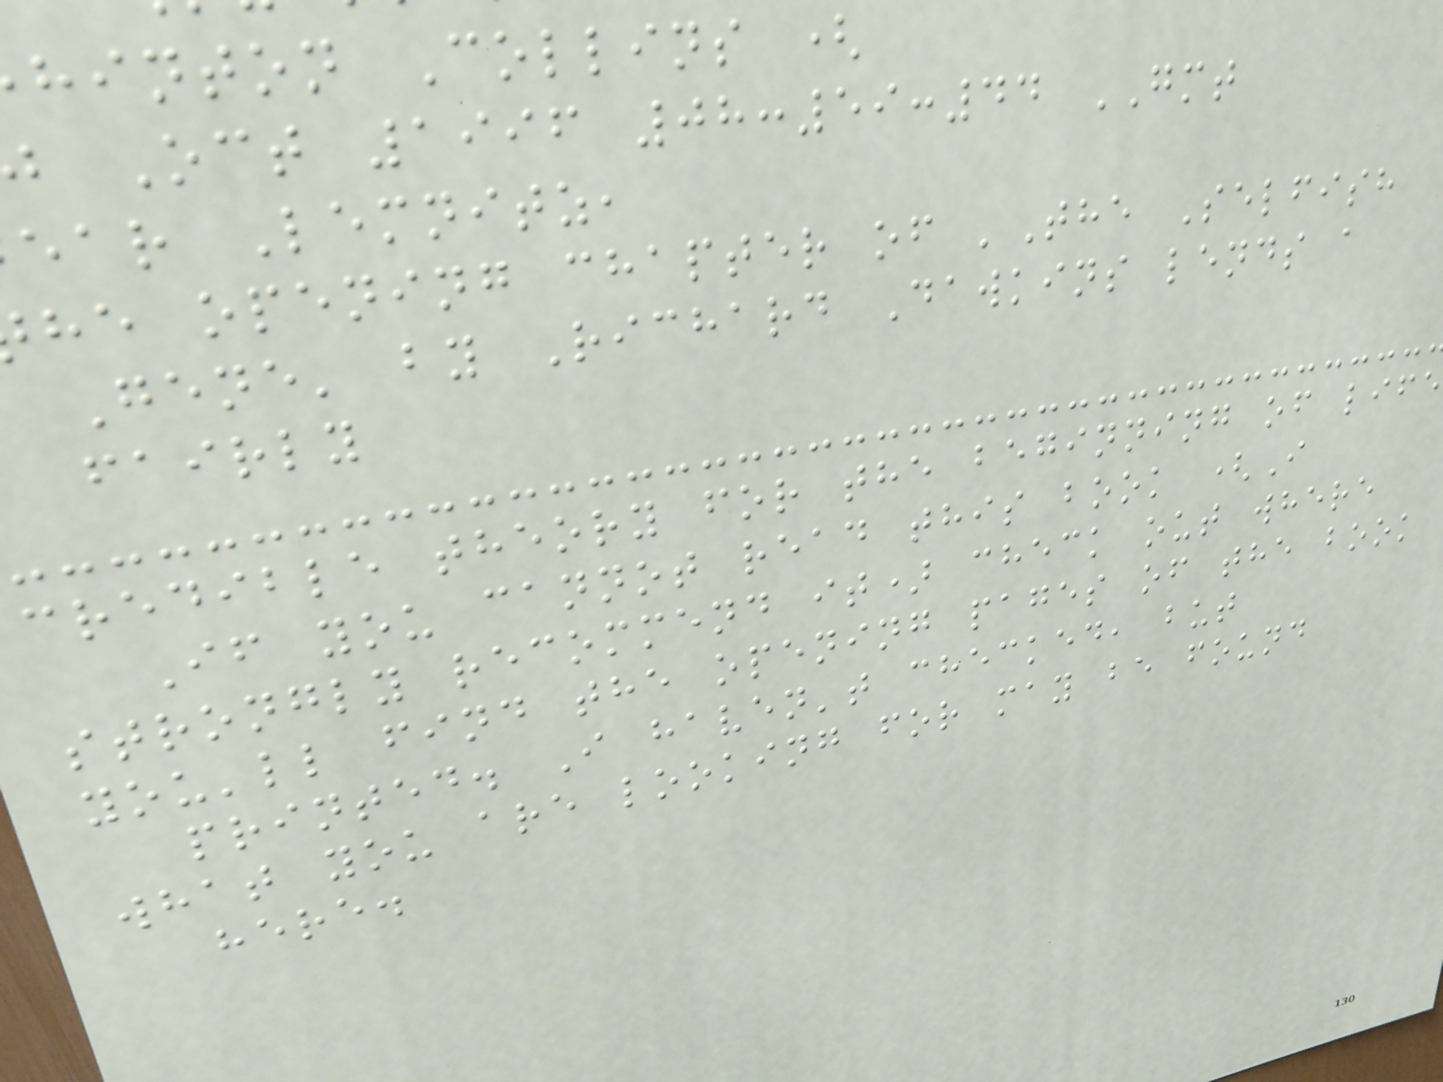hinton Collins (
Oct 1996 08:59:44 GMT
ear Lemnitz,
he opening chapter of 'The Selfish
Gene' by Richard Dawkins lends a
fairly
credible theory for the beginning of life
If you cannot read this book (I
strongly recommend it) check out where
you'll find the opening pages of the book
printed. I haven't checked, but
what you are looking for may be found
here.
